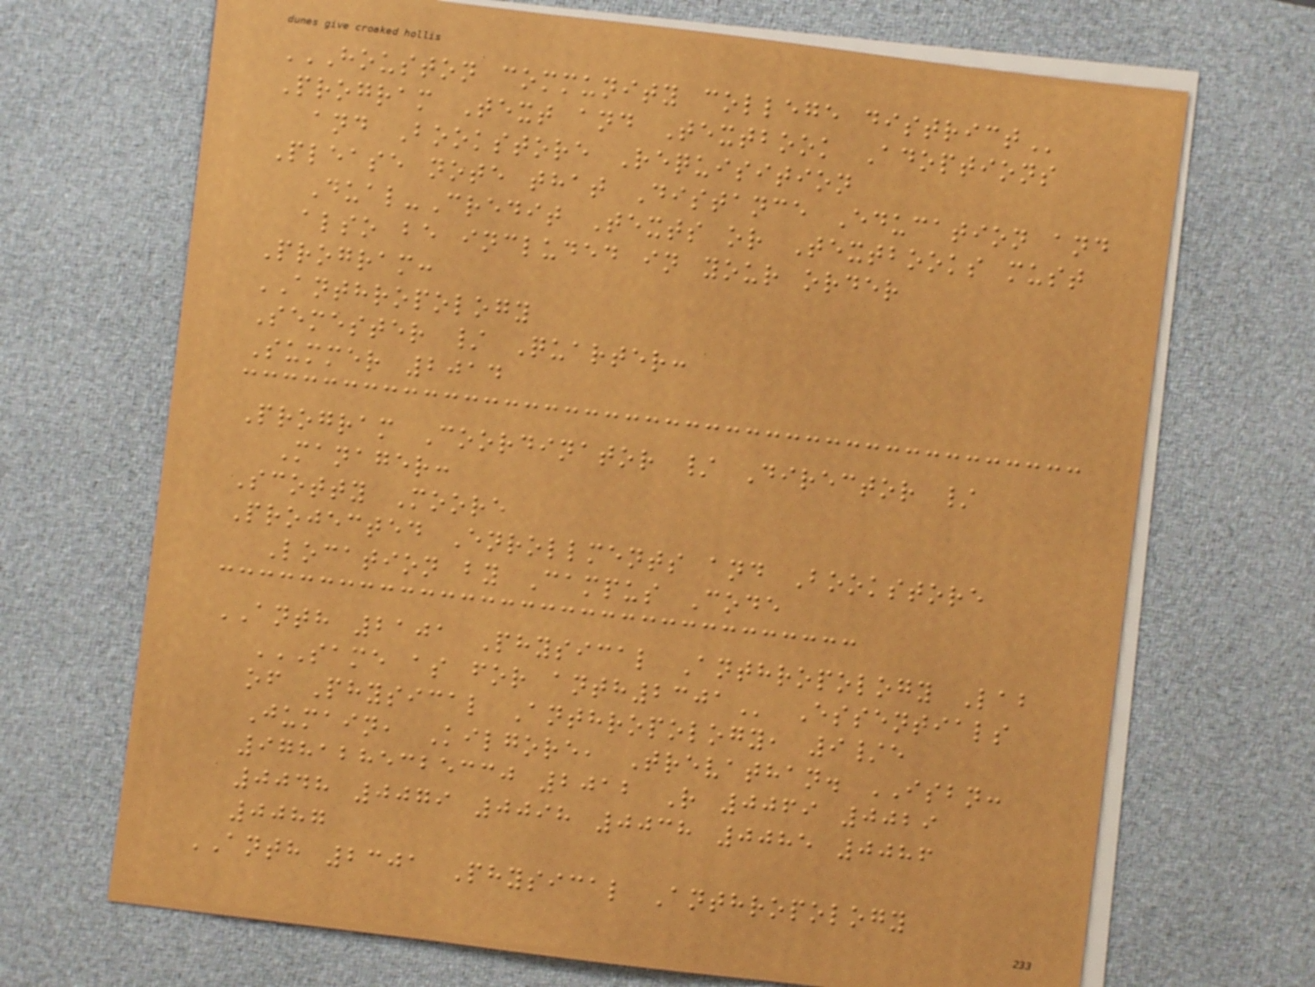HOUSTON COMMUNITY COLLEGE DISTRICT
Program Text and Textbook Adoptions
and Bookstore Requisition
Please note that Distance Education and
Dual-Credit Texts or Textbooks must
also be included in your order
Program:
ANTHROPOLOGY
Semester / Quarter:
Summer 2014
Program Coordinator / Director /
Manager:
Scotty Moore
Projected Enrollments and Bookstore
Location by Campus Code
ANTH 2101 Physical Anthropology Lab
SAME AS FOR ANTH2301 Essentials
of Physical Anthropology, 9/e
Jumain, Kilgore, Trevathan. ISBN:
9781285325330 2012 R 0069 0029
0048 0079 0098 0038 0085 0086
0087
ANTH 2301 Physical Anthropology
